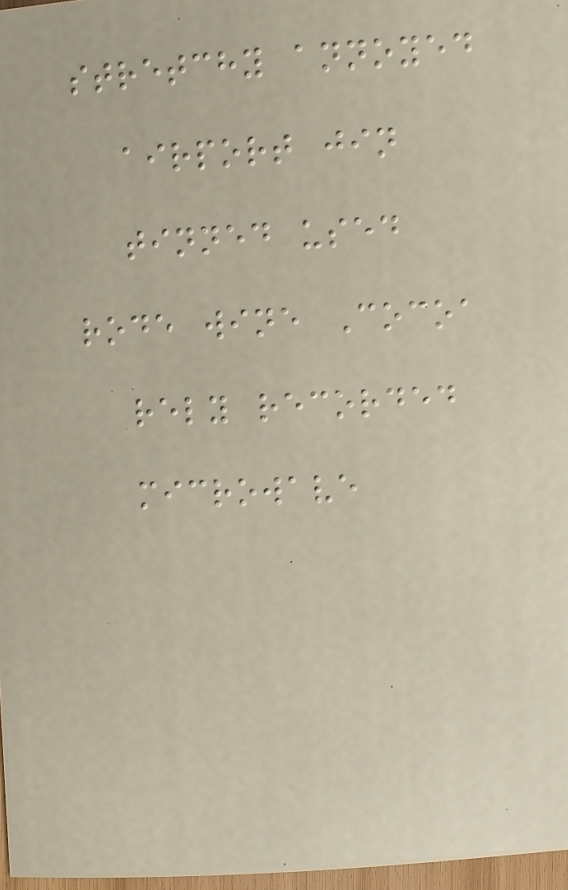stretchy annoyed
airport jin
tinned used
rode wine Cocoa
rely recorded
microwave
